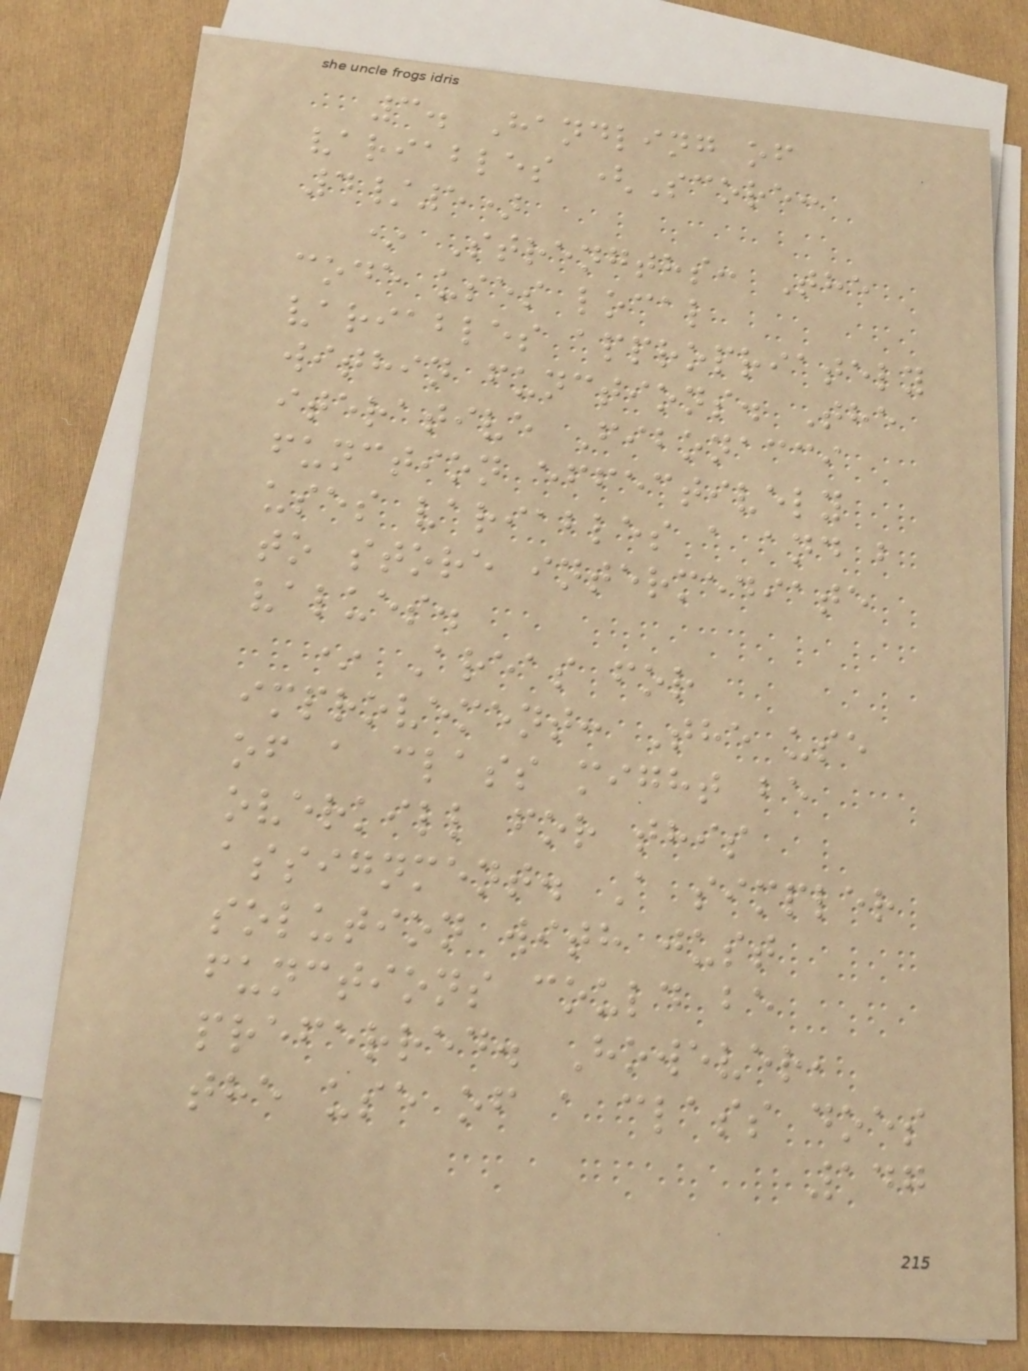3. Handling of
variables (Score:
4/5)
* Strengths: The
code uses local
variables appropriately
within functions. The
iterative Fibonacci
function effectively
uses variables a and b
to store intermediate
values.
* Areas for
improvement: The use
of a class might be
overkill for this
assignment. A simpler
solution with just
functions could be
preferred. However,
the use of a class does
147
